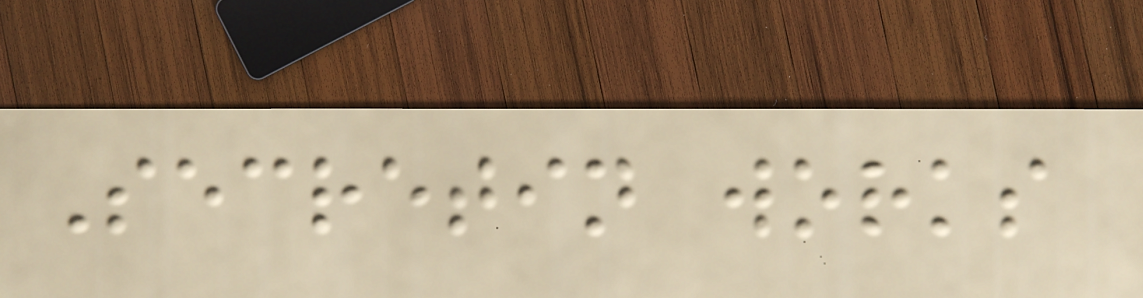Secretin works
